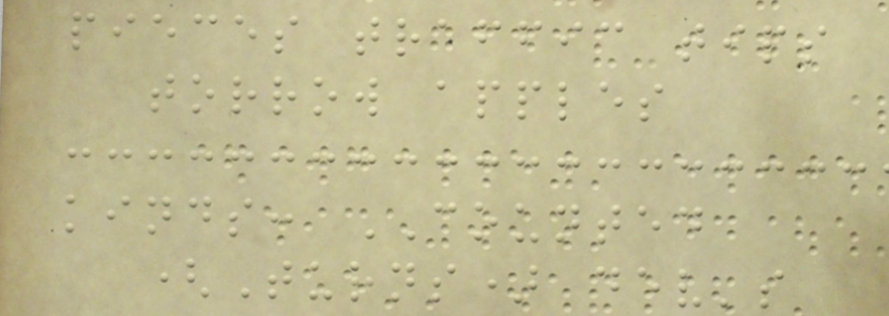pieces traffic tips
torrow apples
kinds: COUNTED
(Turns) dev's
